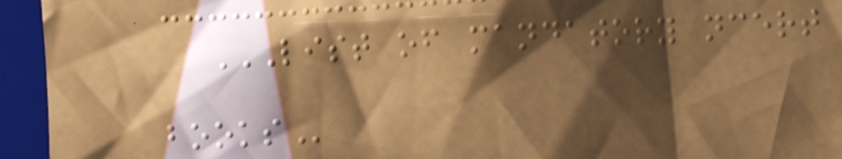LIST OF MANDATORY NCERT
BOOKS
